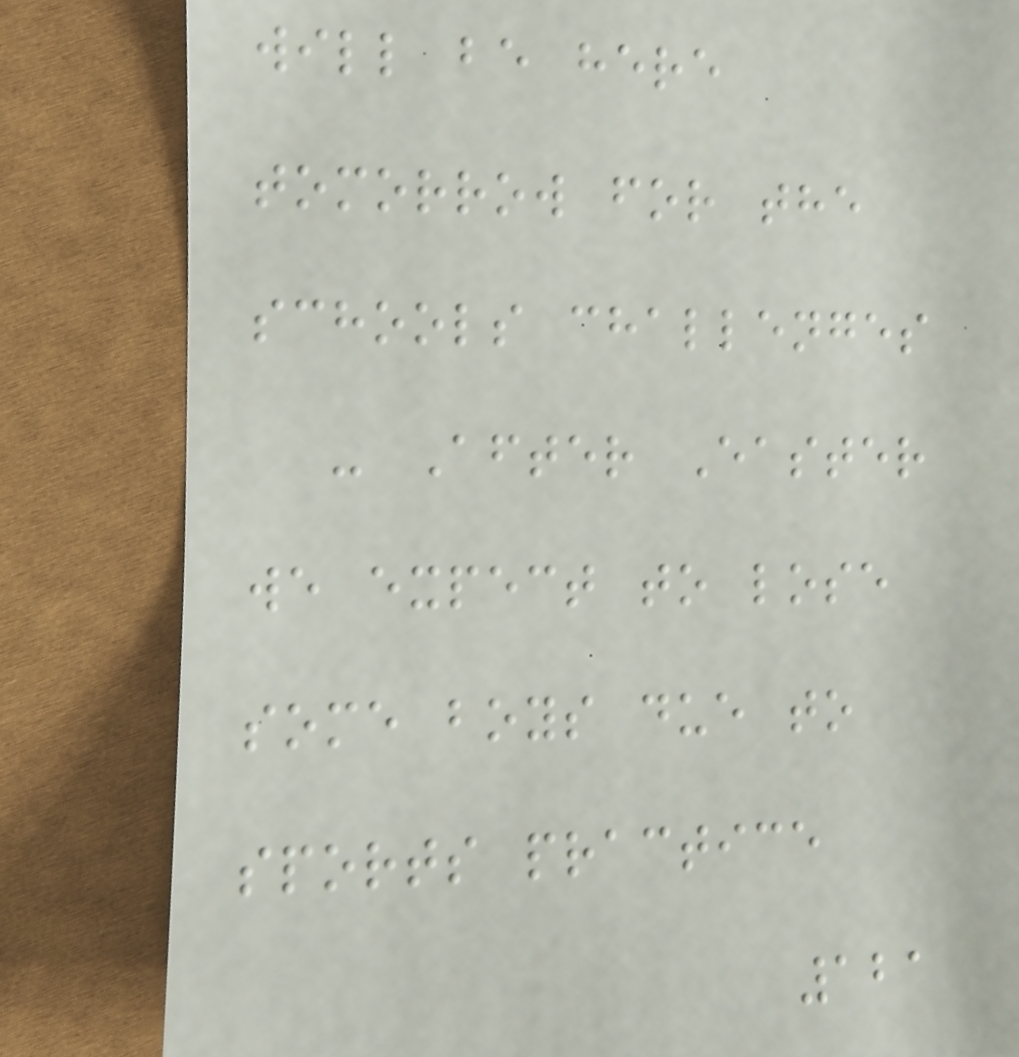will be here
tomorrow for the
schools challenges
- After Easter
we expect to lose
some boys due to
sports practice
121
